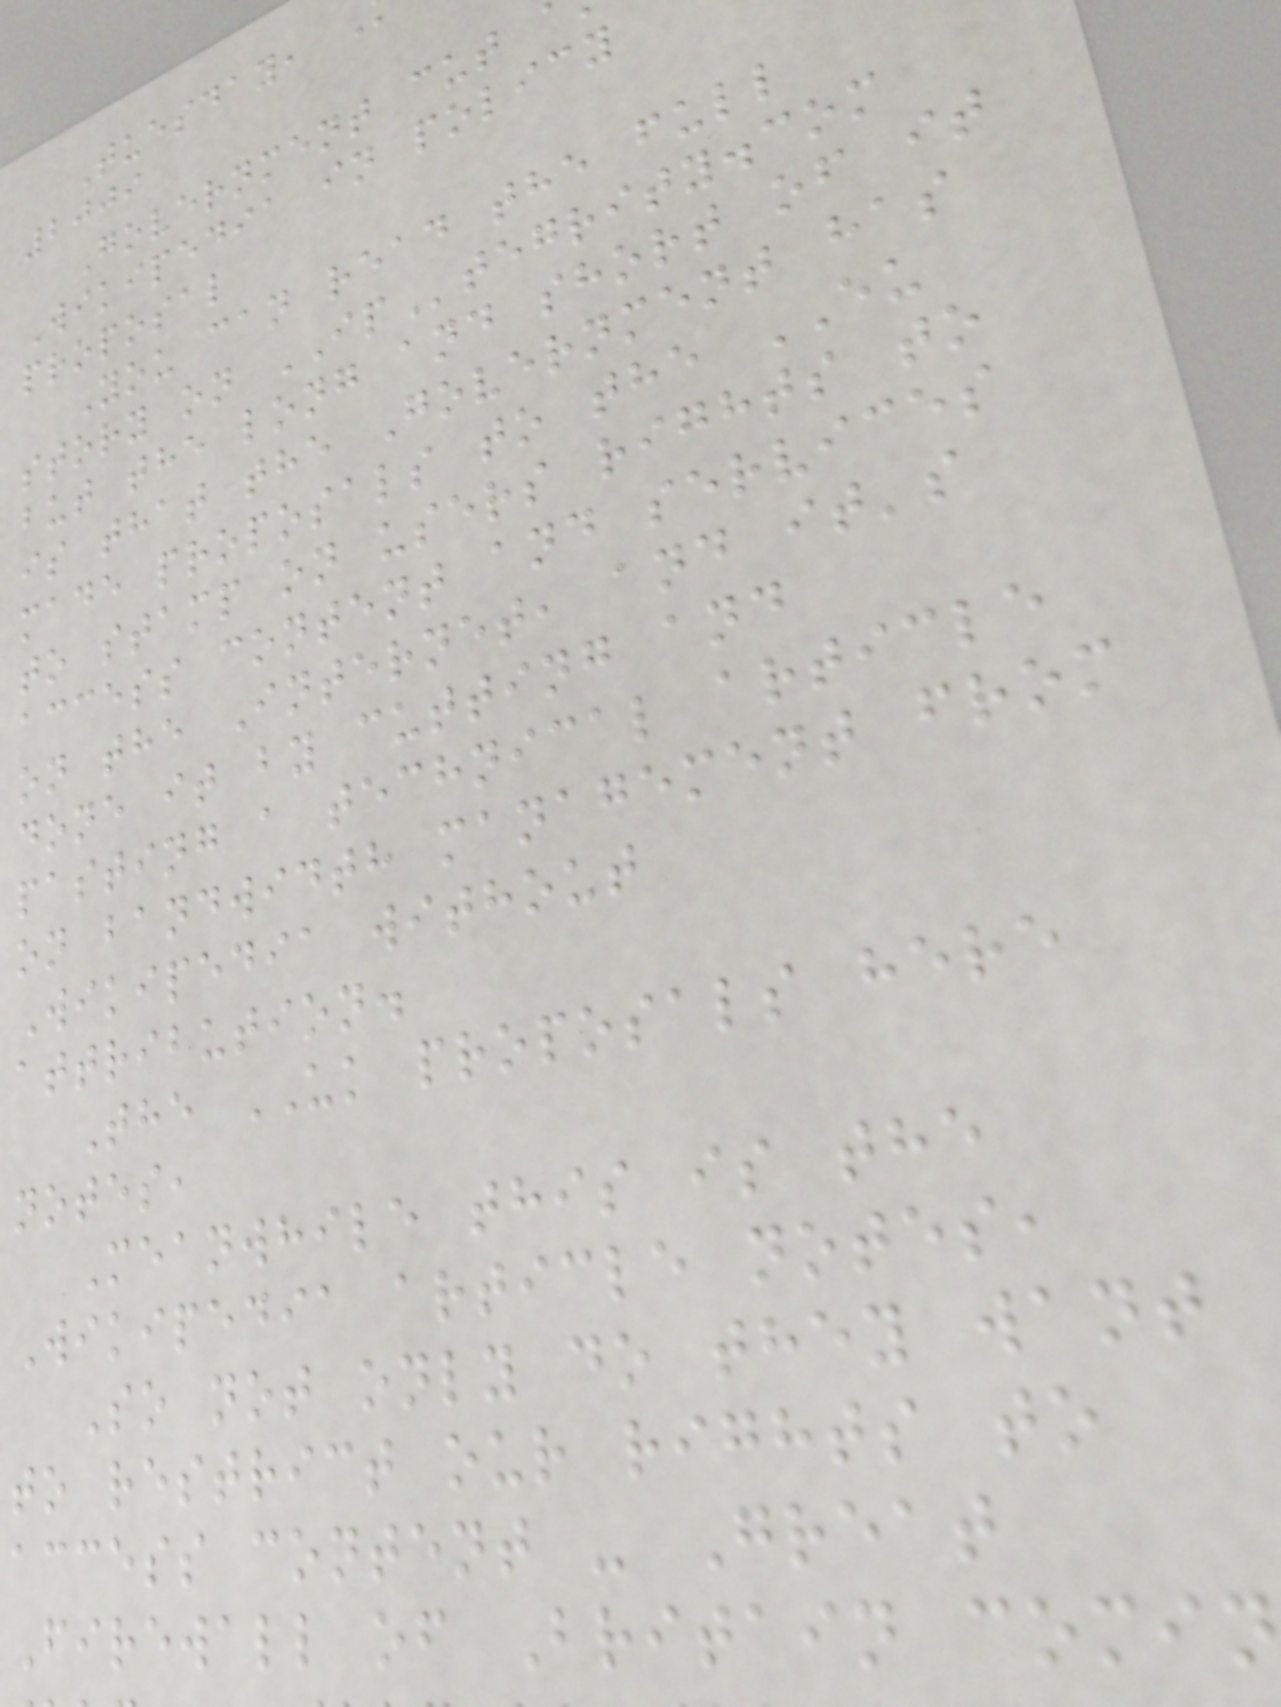Tuesday,
2009
Government cut
Wikipedia in policy
proposal
You can read the full
story on IPtegrity.com
but the long and short of it
is that the Government has
made proposals to the EU
to stamp on users rights to
access content and services
on the Internet, and it's
done it by cutting and
pasting a technical article
on bandwidth management from
Wikipedia without
attribution.
The UK proposals here
notes,
Meanwhile this is the
Wikipedia article notes,
So not only do they want
to restrict our rights to
access content - Great
Firewall of Britain comin
